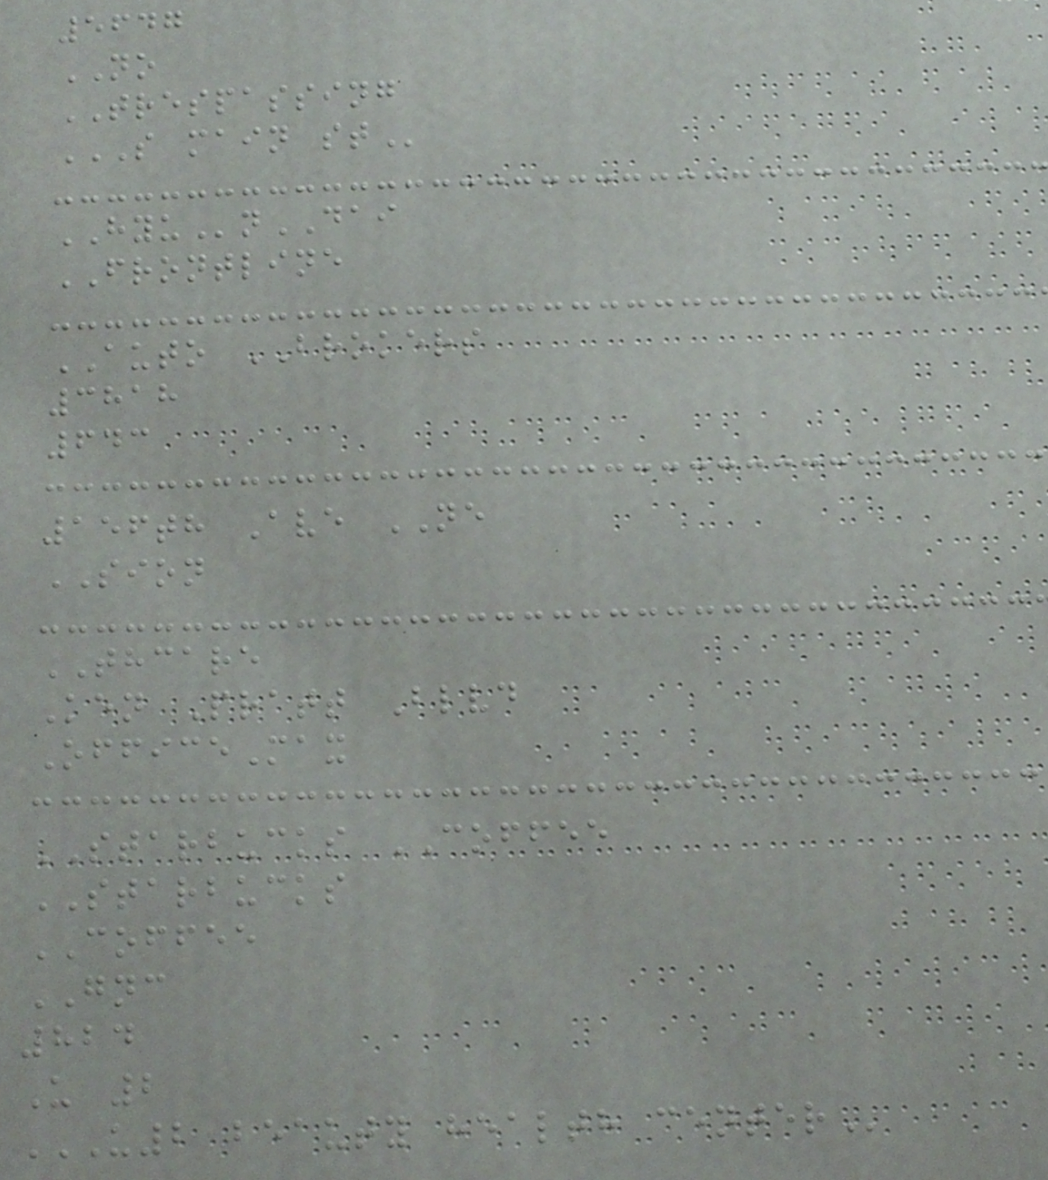5647
NO
TRESPASSING
S MAIN ST
HYUnDAI
FRONTLINE
AUTO BROKERS
3818
643
156th Ave NE
SION
THCARE
Ken Pratt Blvd
OfficeMax
STARBUCKS COFFEE
STARBUCKS
COFFEE
GNC
824
U 2
U2 BEAUTY HEALTH CENTER
